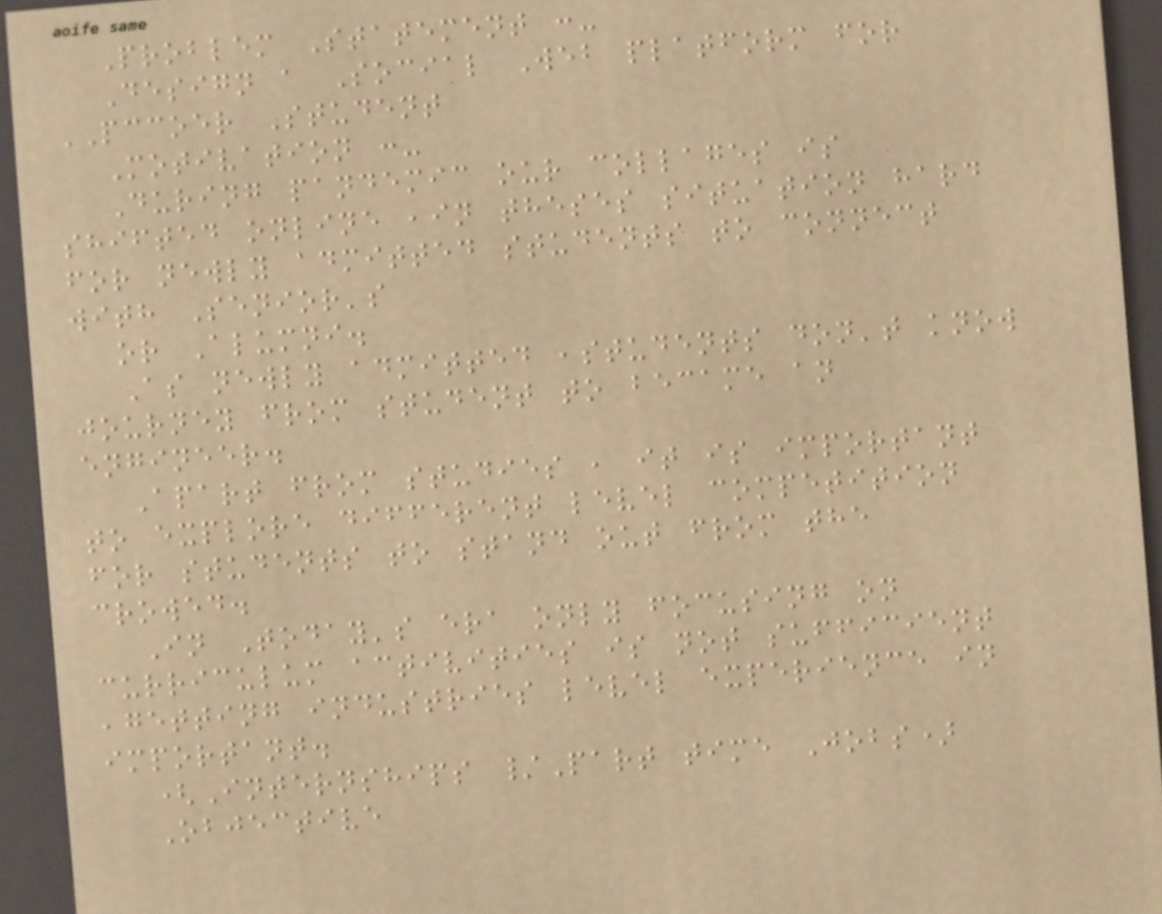Problem Statement :-
Design a Social Web platform for
PCCOER Student
Motivation :-
During pandemic our collages is
shifted online ,in theses situation hard
for newly admitted students to connect
with Senior's
or Alumni.
As newly admitted ,students don't know
journey from student to became an
engineer.
Apart from studies , it is important
to explore different level competition
for students to stand out from the
crowed.
In Today's era only focusing on
curriculum activities is not sufficient
,getting industries level experience in
important.
(Internships /Part time Jobs)
Objective
